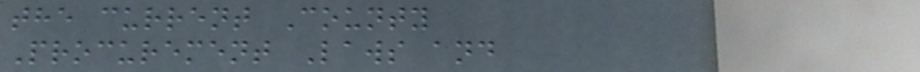the current County
Procurement Laws and
